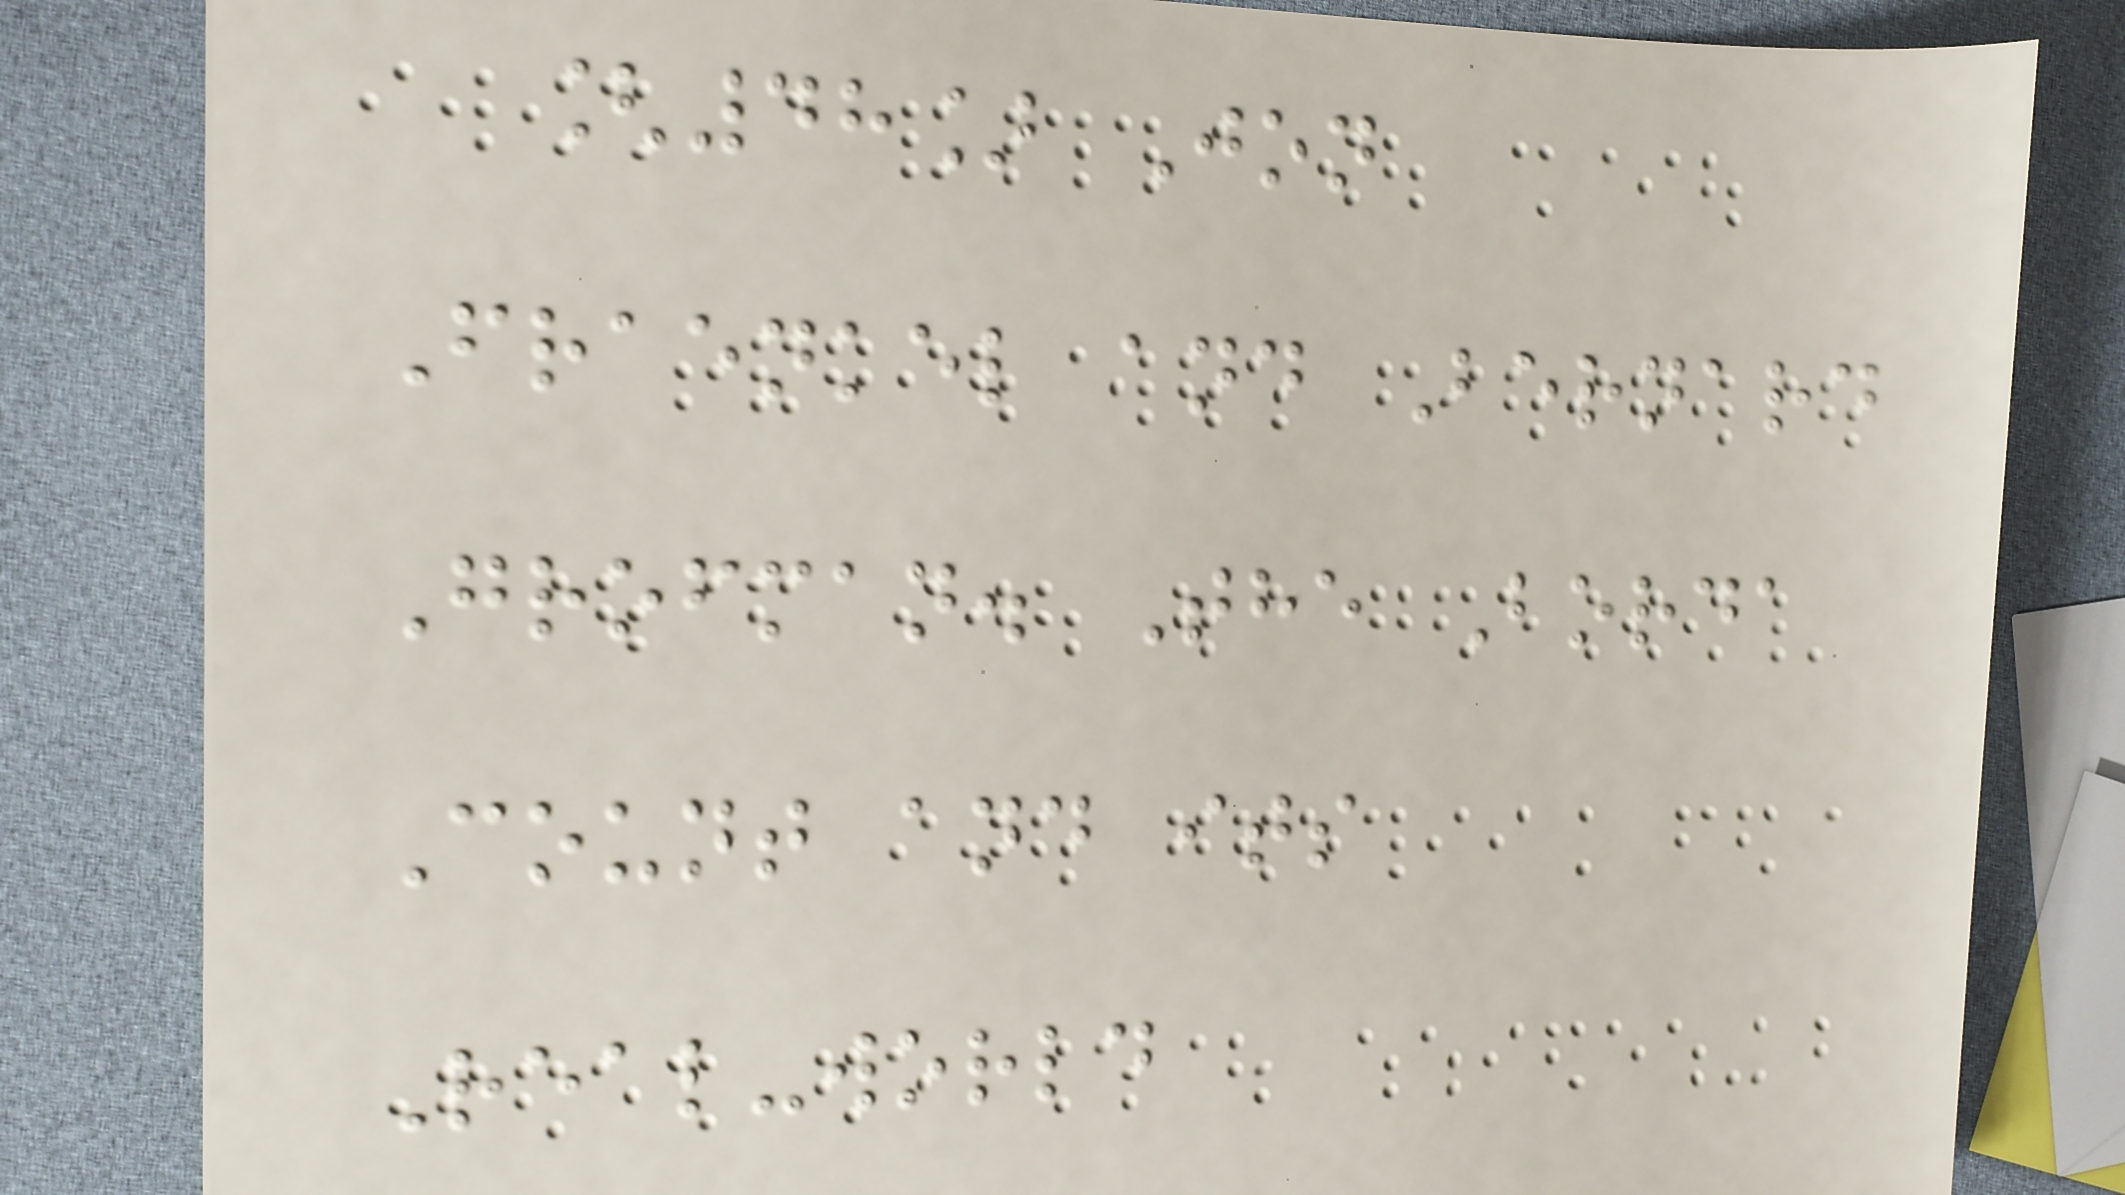[48] Jon
Fraenkel and Bernard
Grofman. The Borda
Count and its
Real-world
